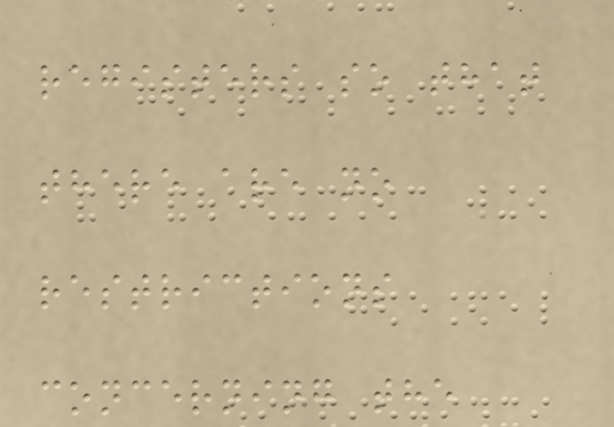registers so that
there are no
restrictions
concerning the
